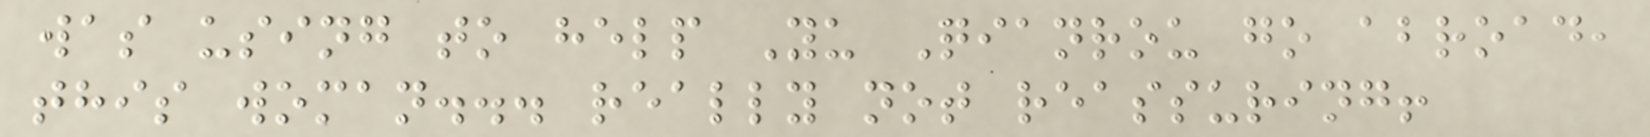was using to help Yu Qianrou go abroad,
this woman... really not reassuring!
